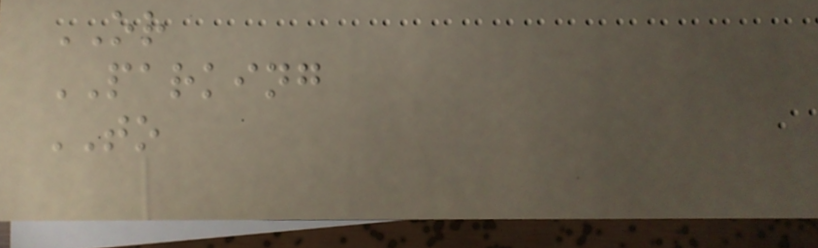OR
PARKING
TO
